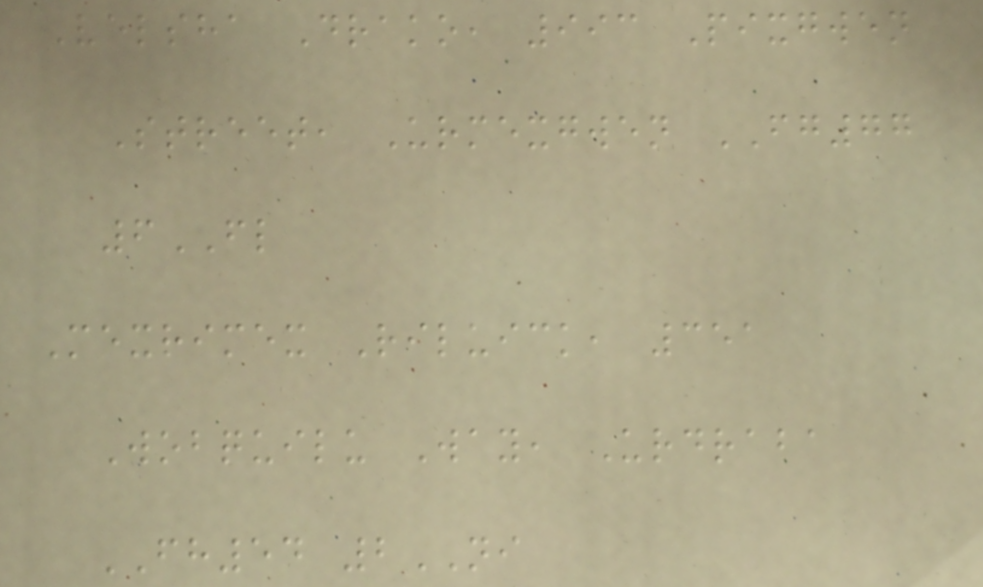Velsha Drako, 993 Pixgwen
Street, Urmexgwen FG77
6FL
Mexrimex Riluick, 351
Wobquilu Way, Urdraba
FH54 2NI
